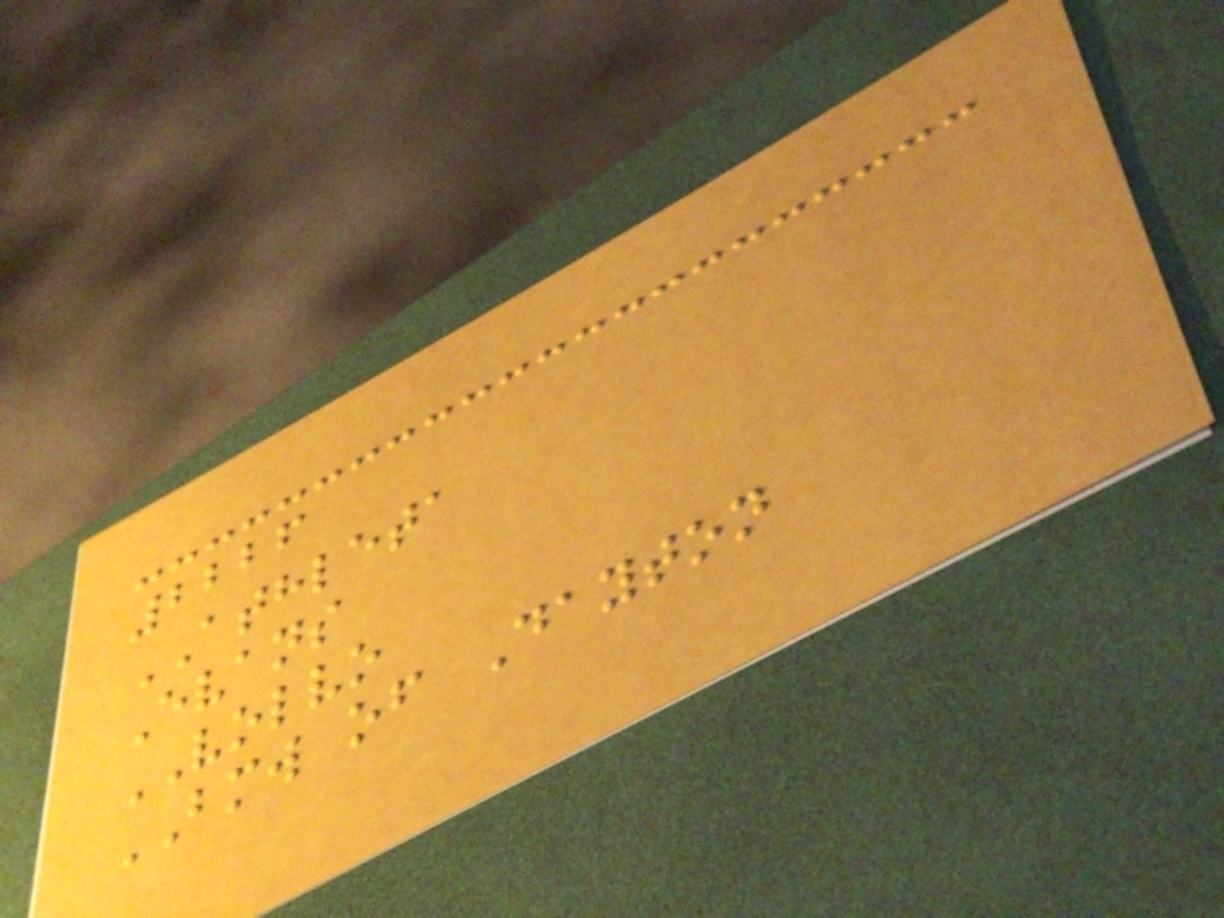2226
ATHLETA
Evans
VOLVO
BMW of Dayton
